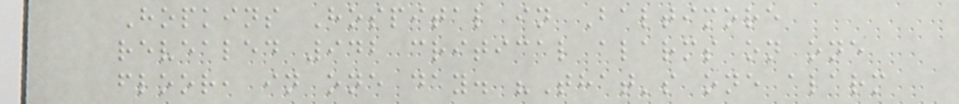Hopkins Hospital in Baltimore
revealed 942 critical alarms on one
floor, in one day. "That's one alarm
